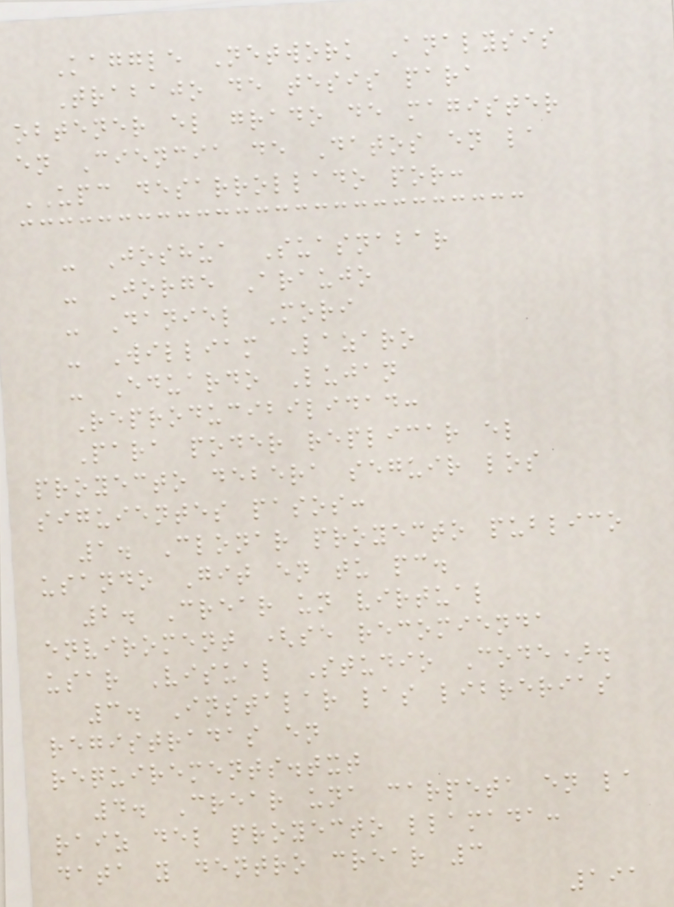Kaggle Network Analysis
Trabajo de tesis para
obtener el grado de magister
en Ciencia de Datos en la
UPC desarrollado por:
- Joshua Suasnabar
- Jorge Araujo
- Daniel Mori
- William Lazaro
- Eduardo Lujan
Reproducibilidad:
Para poder replicar el
proyecto debera seguir los
siguientes pasos:
1. Clonar proyecto publico
usando Git en tu pc.
2. Crear un virtual
enviroment (se recomienda
usar Visual Studio Code).
3. Instalar las librerias
registradas en
requirements.txt
4. Crear una carpeta en la
raiz del proyecto llamada:
data y dentro crear 3
191
